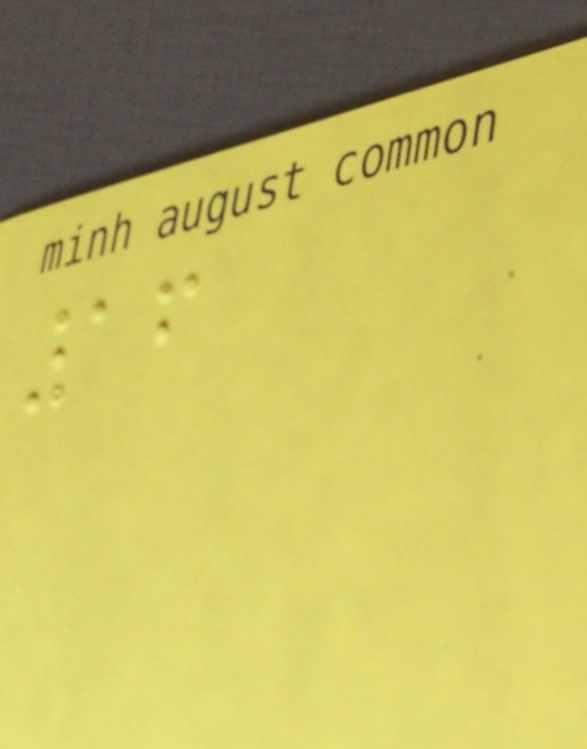16
